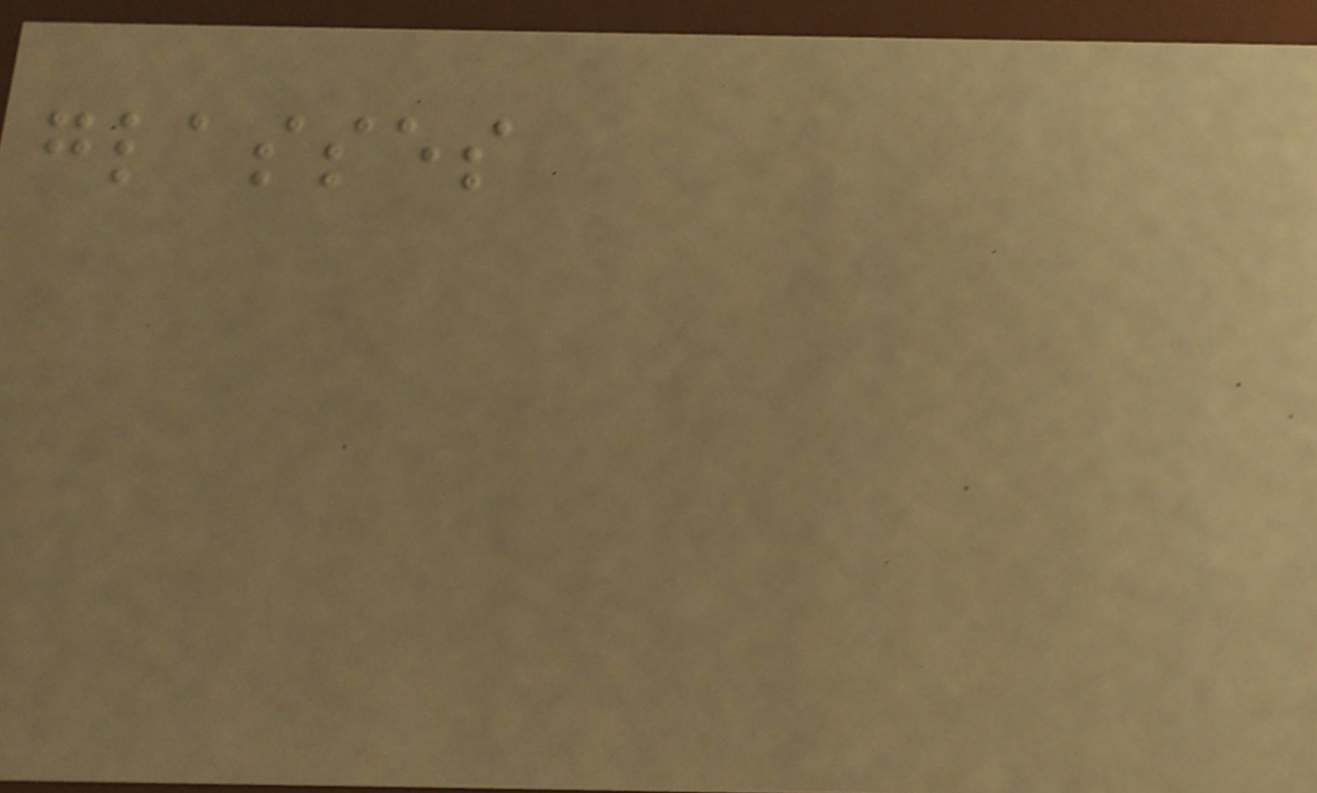glasses
